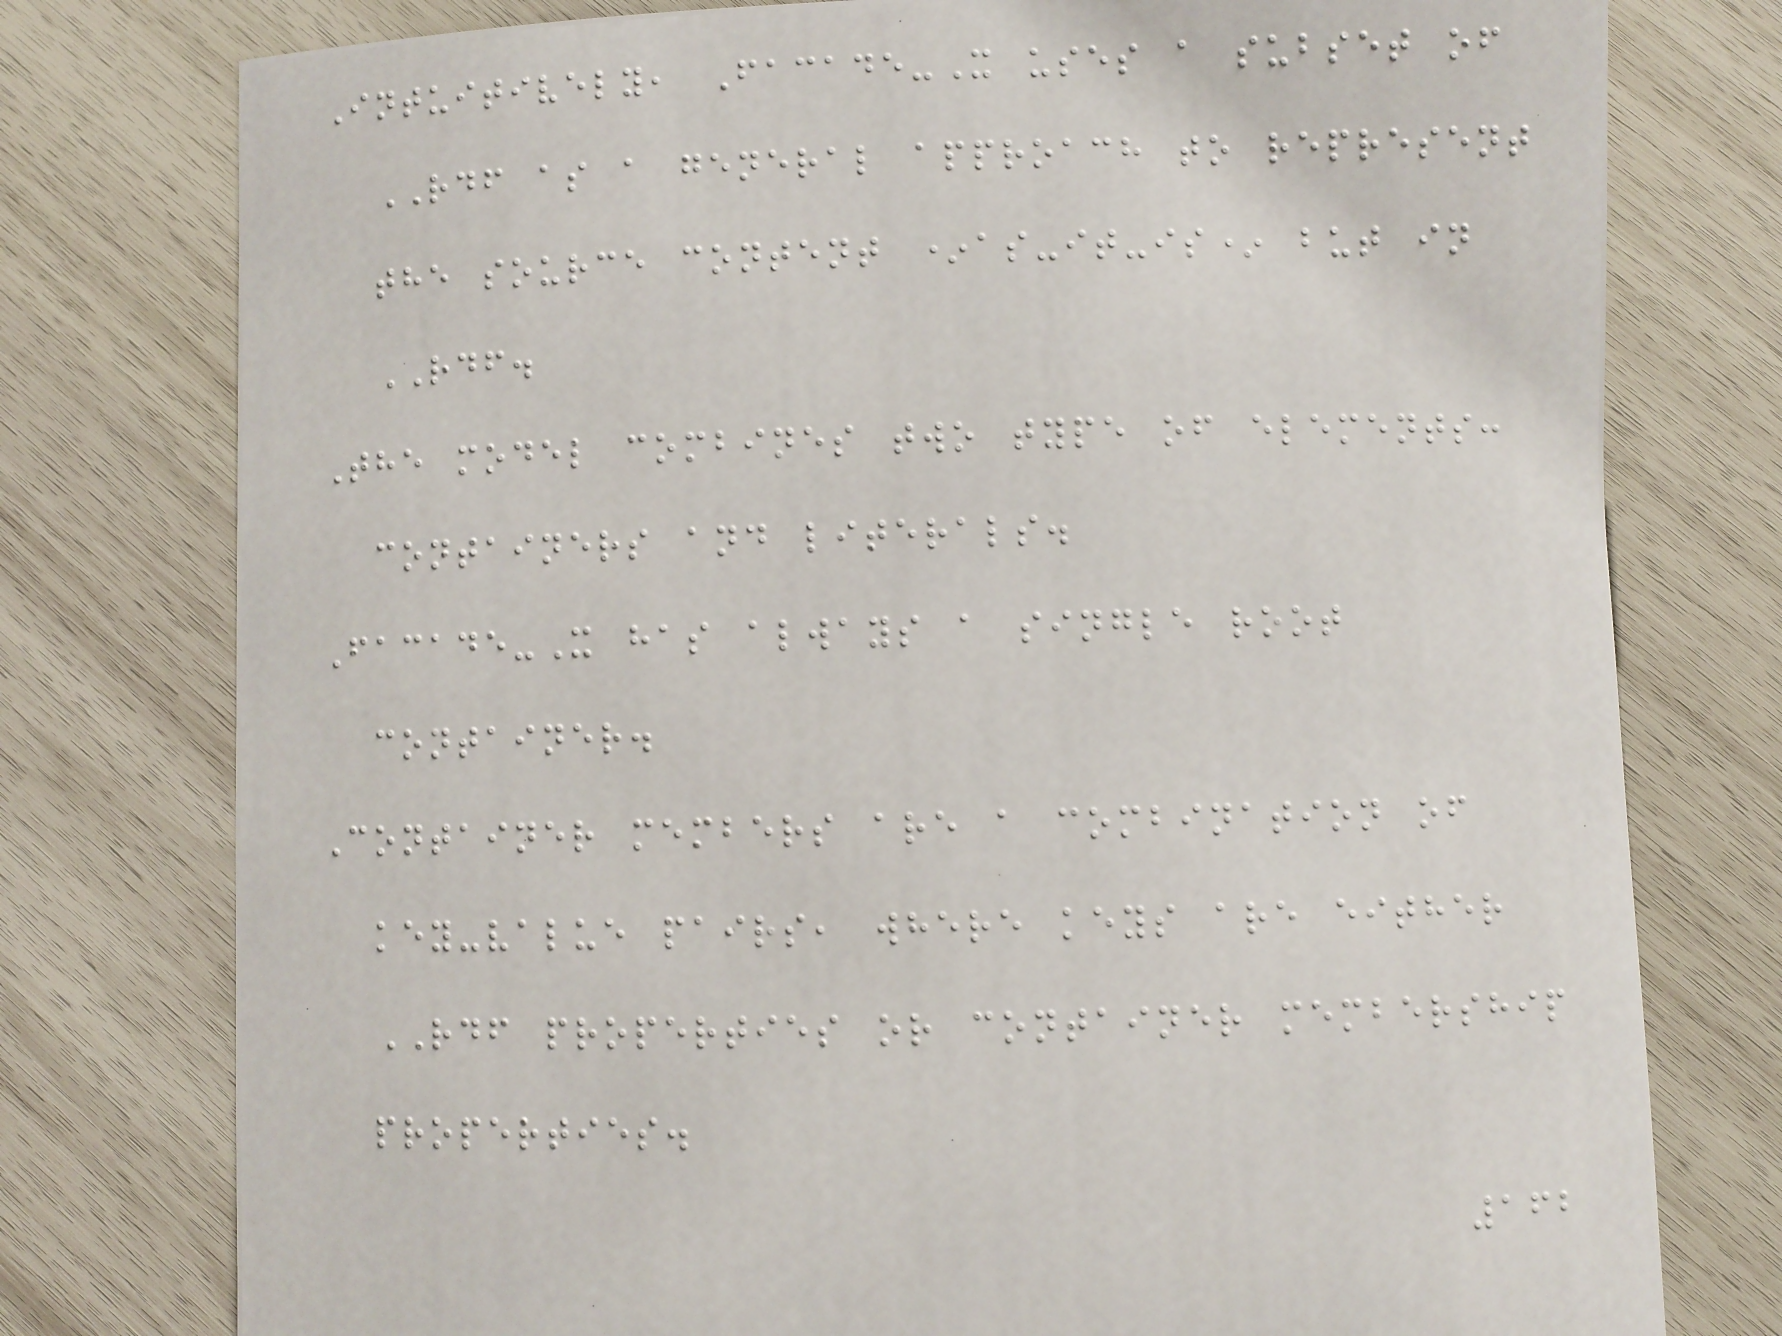Intuitively, Facade-X uses a subset of
RDF as a general approach to represent
the source content *as-it-is* but in
RDF.
The model combines two type of elements:
containers and literals.
Facade-X has always a single root
container.
Container members are a combination of
key-value pairs, where keys are either
RDF properties or container membership
properties.
162
